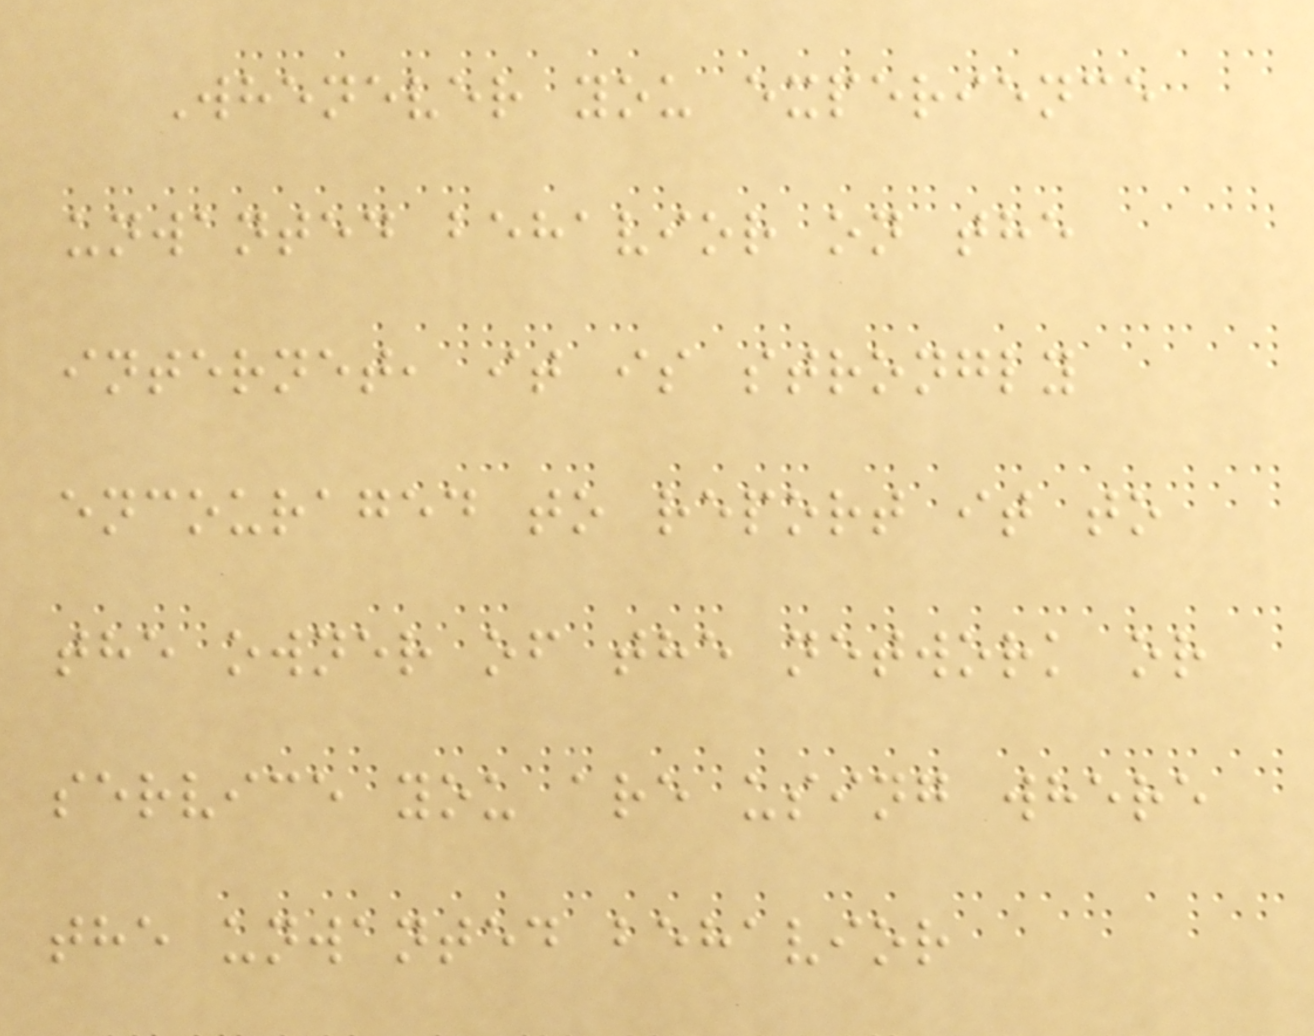Whenever you experience
unwanted behavior on the
internet, it is strongly
encouraged to report it to
the owner of the network or
service you are using where
the unwanted behavior
